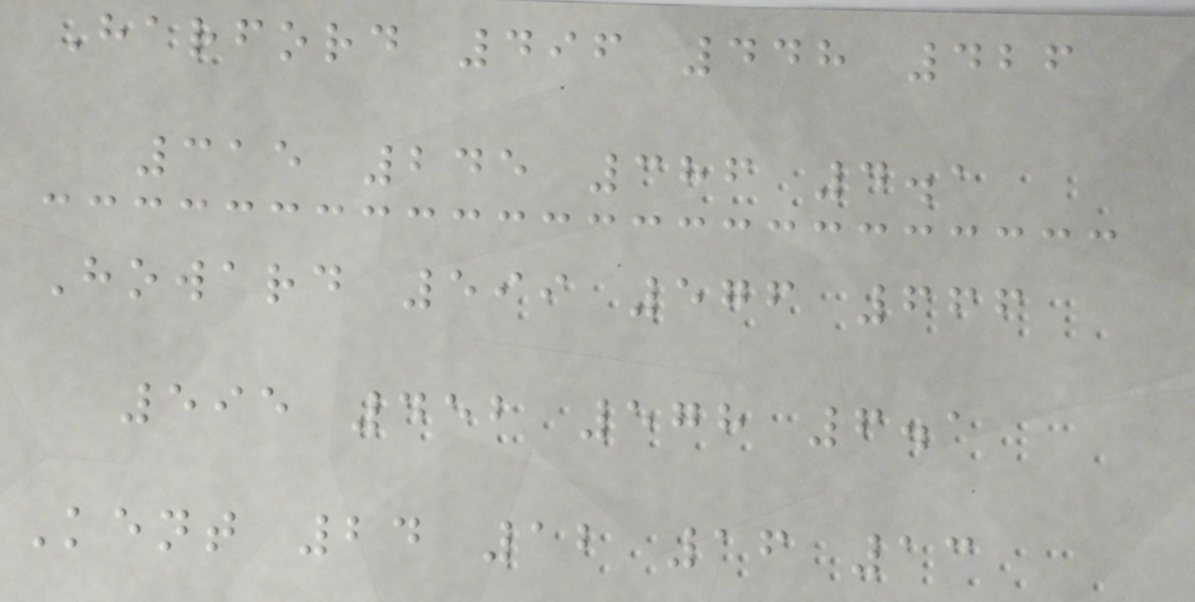Harford 496 448 426
315 245 386 4.1
Howard 599 576 666
595 452 578 6.1
Kent 24 12 16 13
